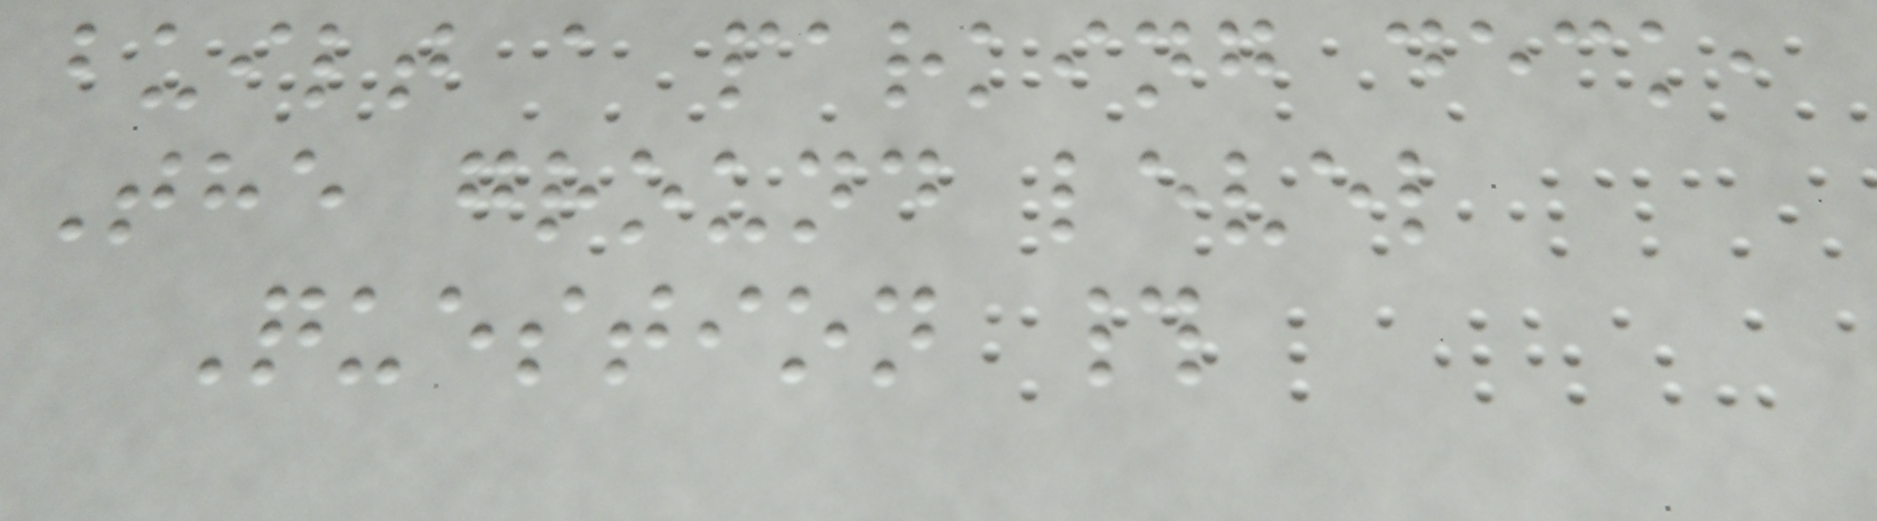built a parking deck,
The ground level
Question #
